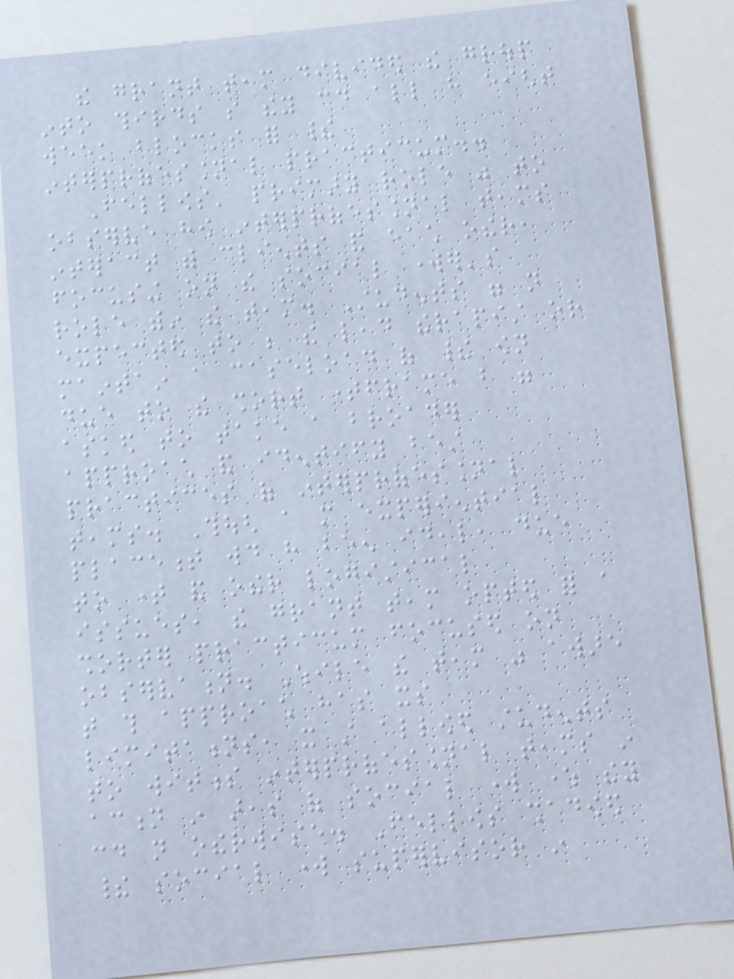the grant team divided the group
into thirds so they could all have eight
week blocks for their
interprofessional practicum..
Fellows' primary role was to
observe how interprofessional teams
interact with clients and each other,
focusing on the social worker's
role within the team. Students were not
expected to be the lead therapist or
maintain a caseload of their own
due to the short timeframe but were
asked to take a broader
approach and identify best
practices of interprofessional
teams. Though a more experiential
placement would have been ideal, due
to time and other logistical
issues, the grant team opted for a
shorter practicum focused on
observation. While the team was aware
that this approach has its
limitations, it still allowed students
to witness interprofessional teams in
action in areas of social work where they
could not otherwise. Fellows shadowed
their social work supervisor in
